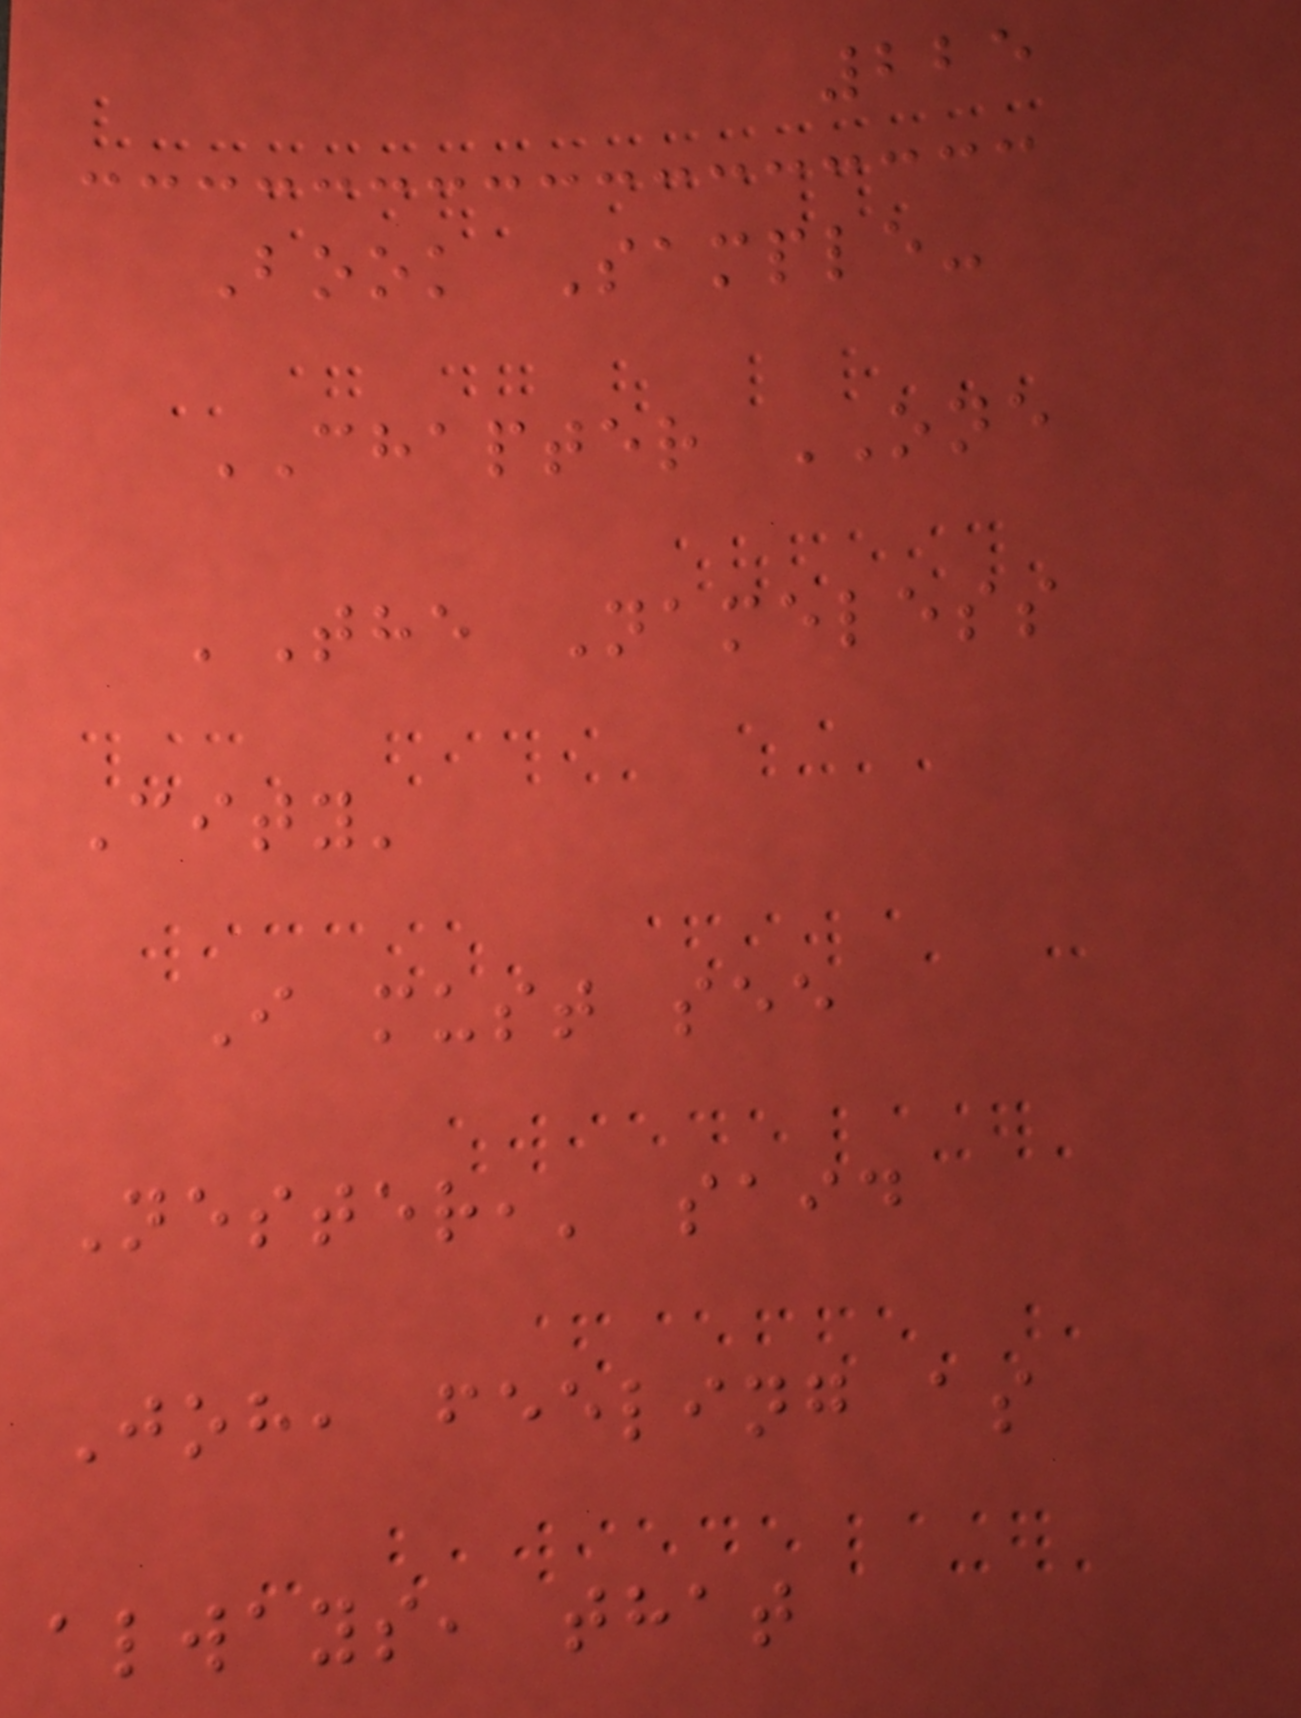225
Book Sample-
CHAPTER ONE
'The Nameless
City'
I must see
Nester,' said
Joh, feeling as
always, that
